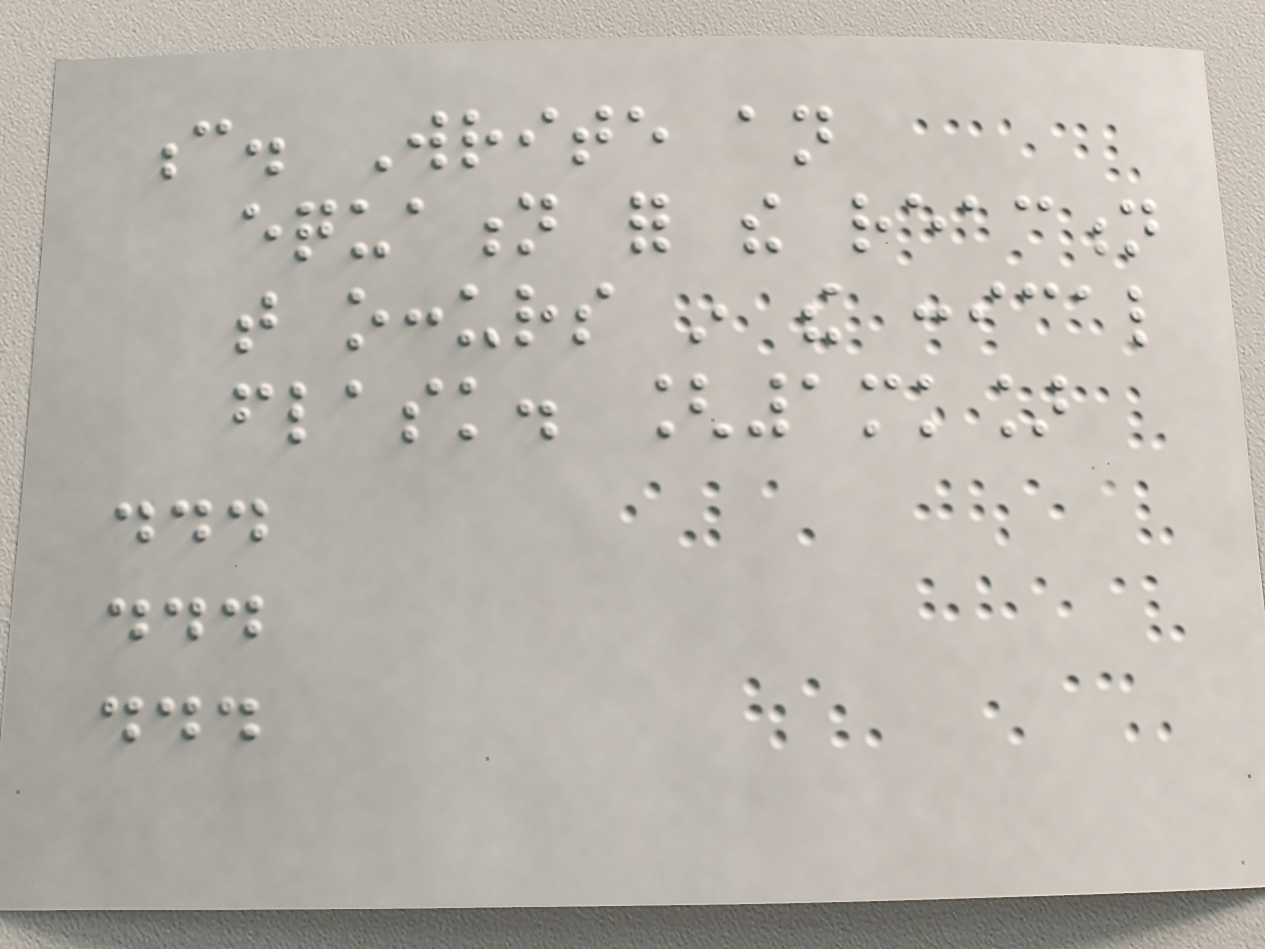c. Write an
equation for the reaction
that occurs in the conical
flask. [1mk]
...
...
...
